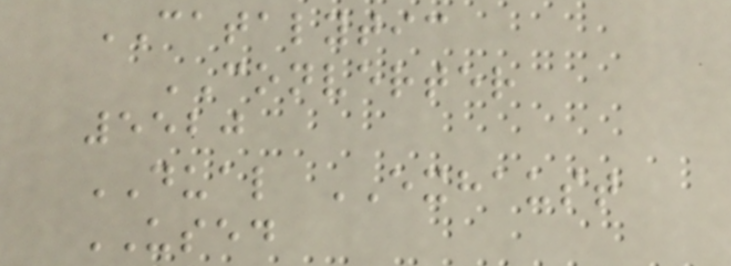CATALYTIC
CONVERTER
5520
DUAL EXHAUST
USED
